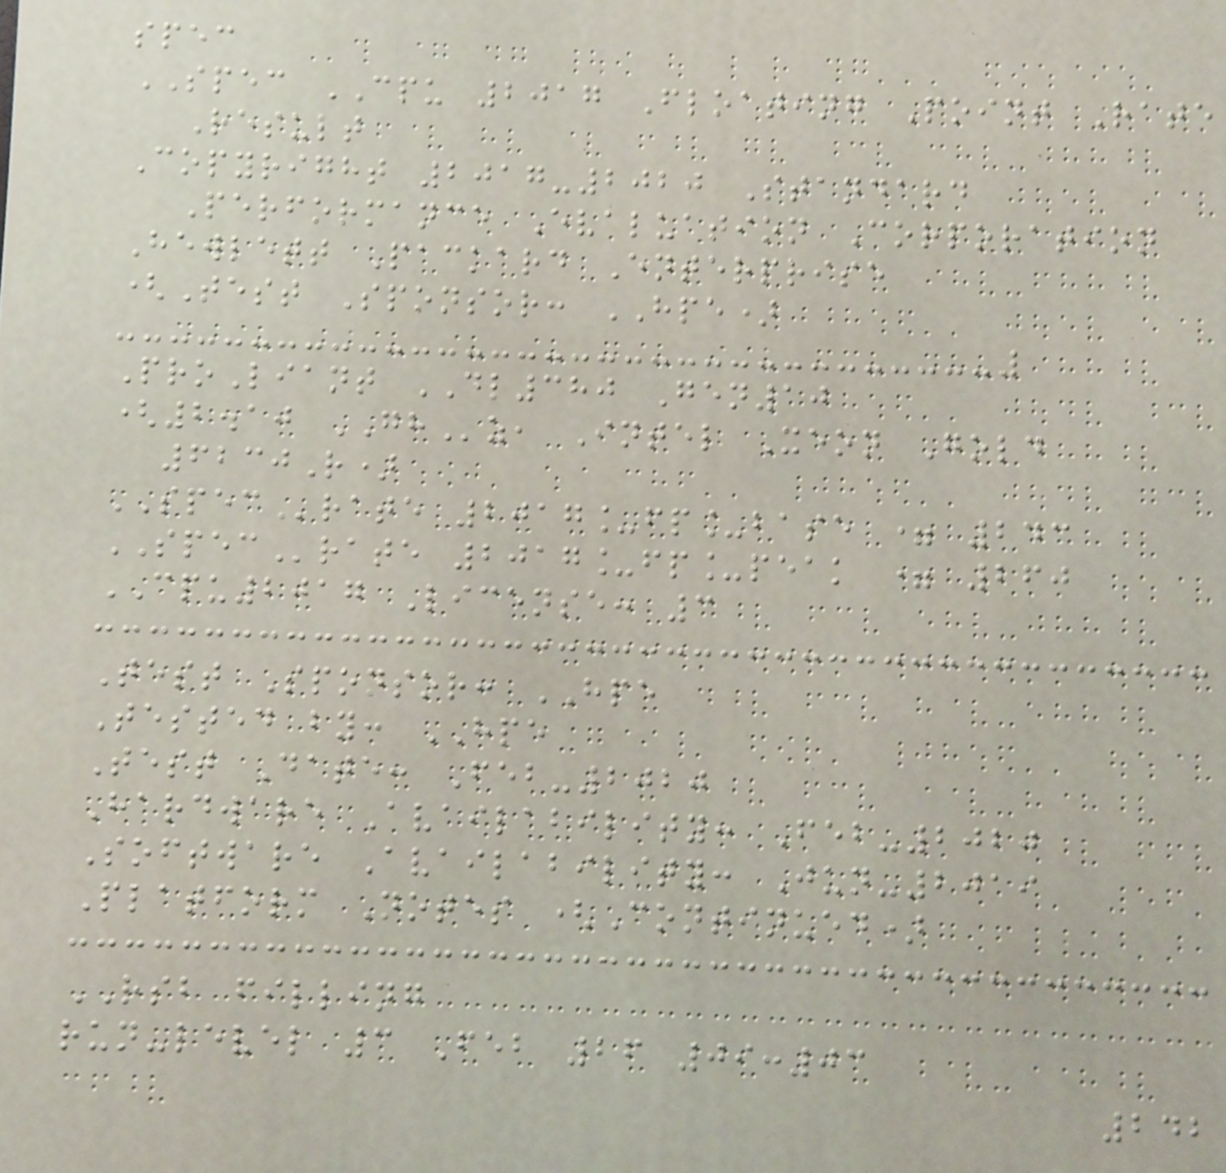spec
SPEC CPU 2017 Floating Point Rate
Result
Copyright 2017-2020 Standard
Performance Evaluation Corporation
Hewlett Packard Enterprise
(Test Sponsor: HPE)
ProLiant DL380 Gen10
(2.10 GHz, Intel Xeon Gold
6230R)
SPECrate 2017_fp_base = 243
SPECrate 2017_fp_peak = 260
CPU2017 License: 3
Test Sponsor: HPE
Tested by: HPE
Test Date: Feb-2020
Hardware Availability: Feb-2020
Software Availability: Jun-2019
Platform Notes (Continued)
RSB filling
run-level 3 Feb 26 09:03
242
